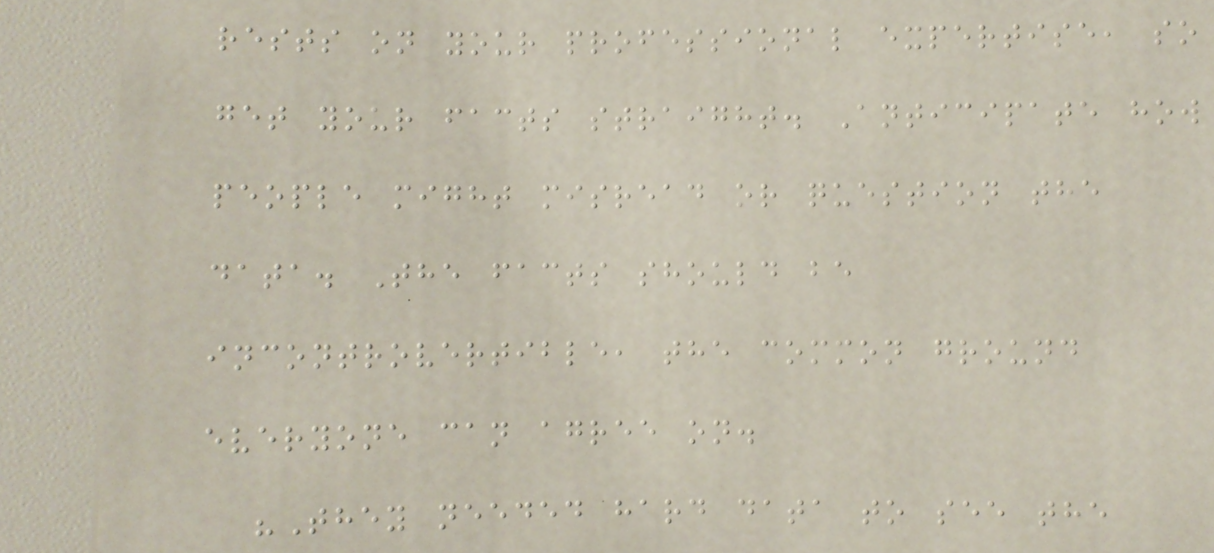rests on your professional expertise, so
get your facts straight. Anticipate how
people might misread or question the
data. The facts should be
incontrovertible, the common ground
everyone can agree on.
"They needed hard data to see the
